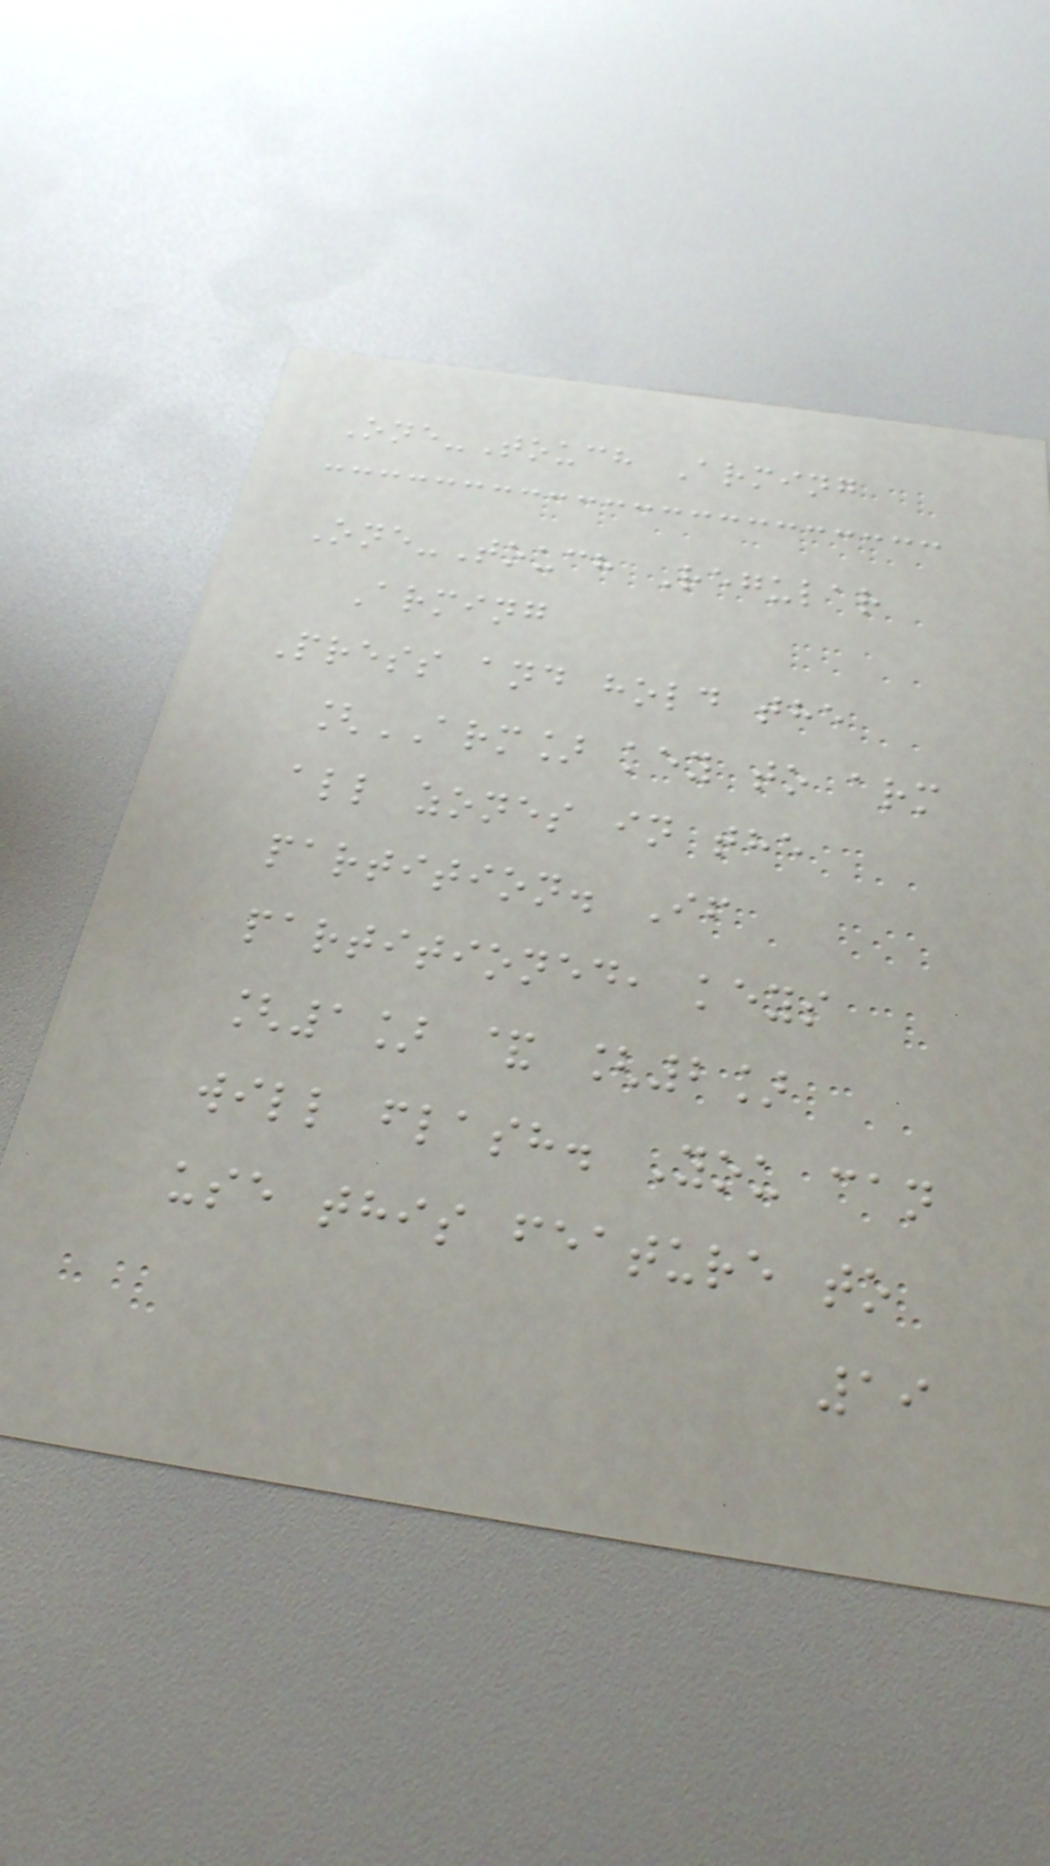One-Touch Arming
One-Touch Regular
Arming
Press and hold the
[ARM] key to arm
all zones in the
partition. If
partitioned, keys
[1] & [2]
will flash. You can
use this feature to
19
